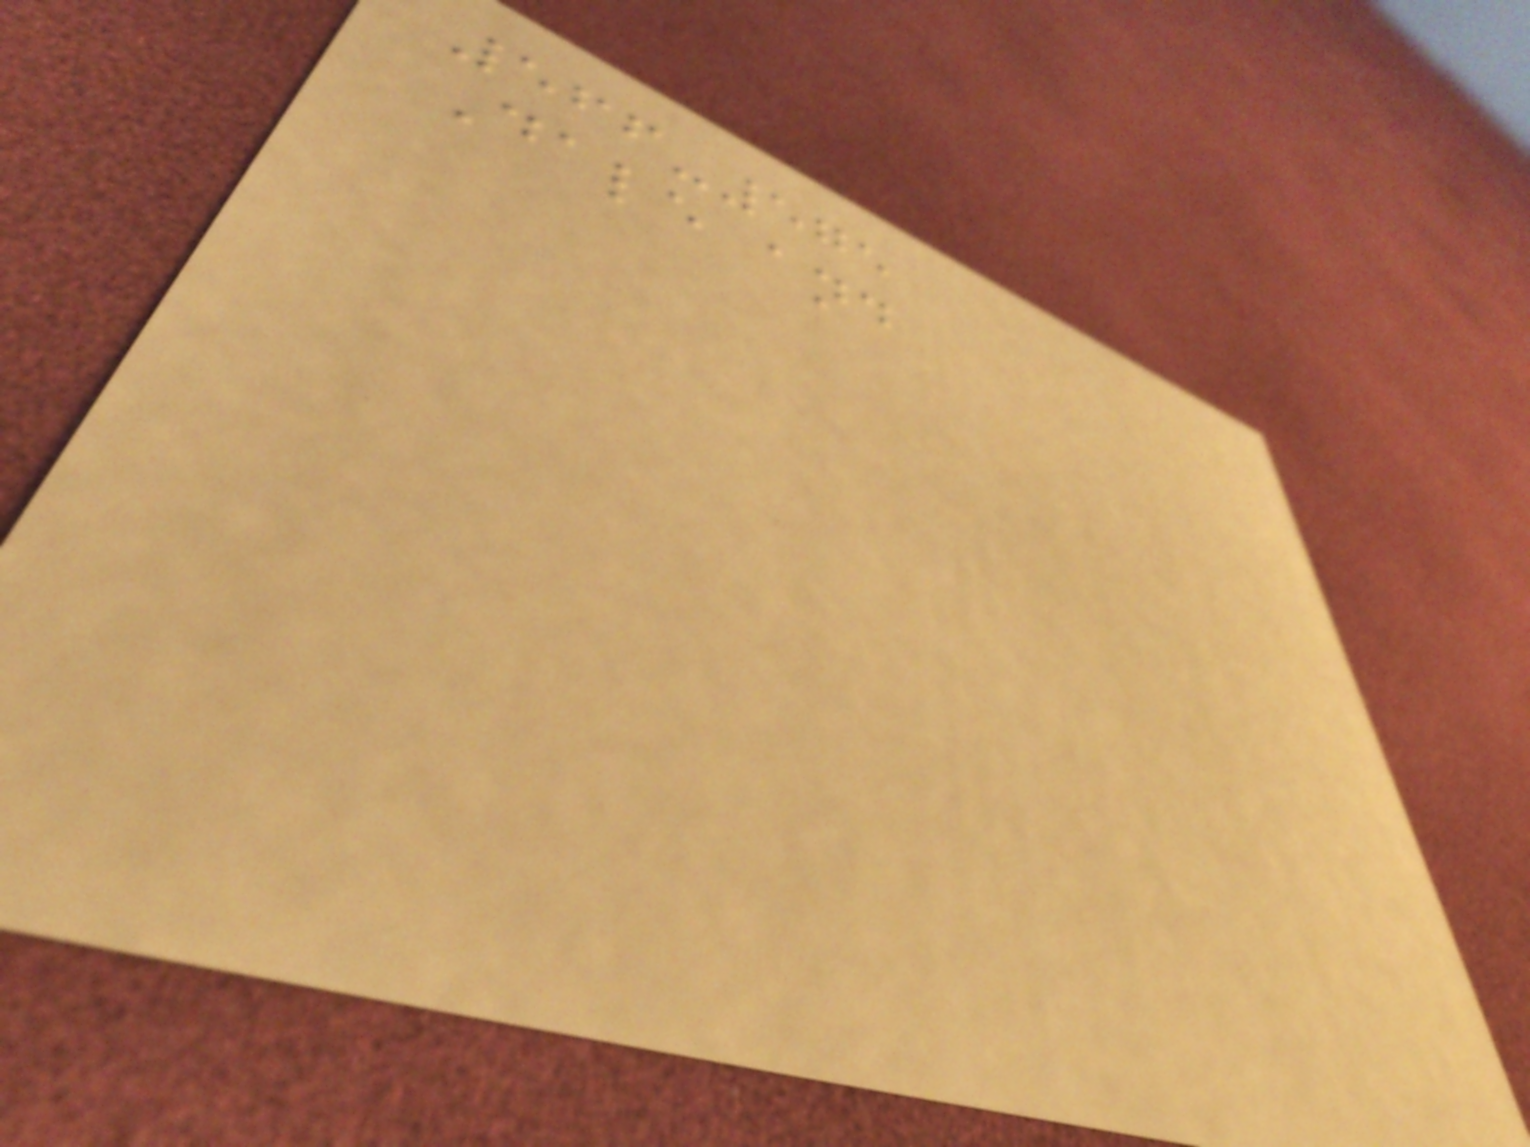566-575
Dale and
